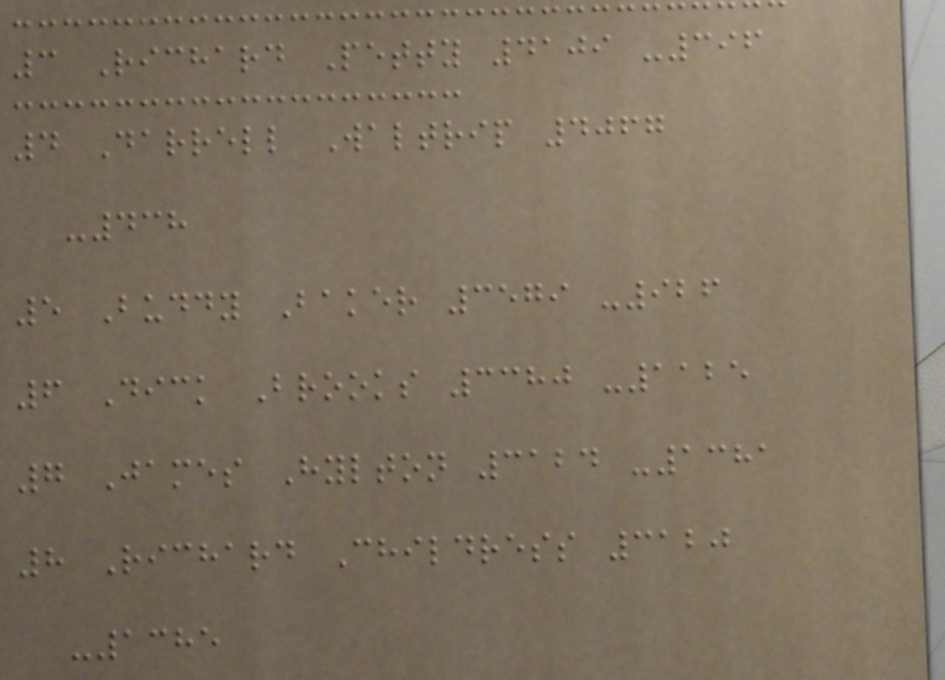3 Richard Petty 4109 -396
4 Darrell Waltrip 4067
-438
5 Buddy Baker 3579 -926
6 Dick Brooks 3380 -1125
7 James Hylton 3124 -1381
8 Richard Childress 3120
-1385
